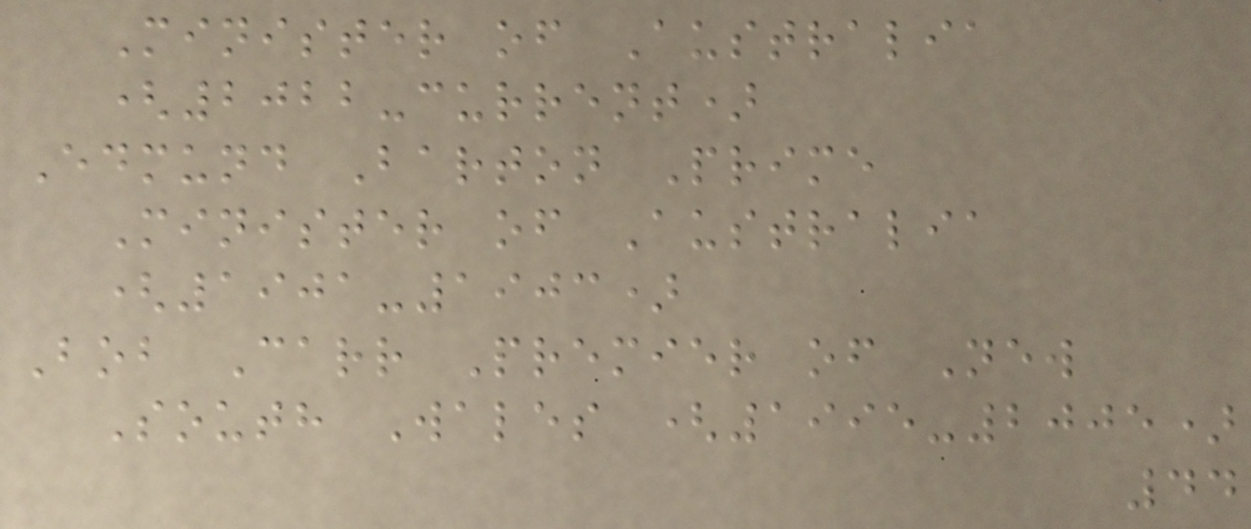Minister of Australia
(2022-current)
Edmund Barton Prime
Minister of Australia
(1901-1903)
Bob Carr Premier of New
South Wales (1995-2005)
44
